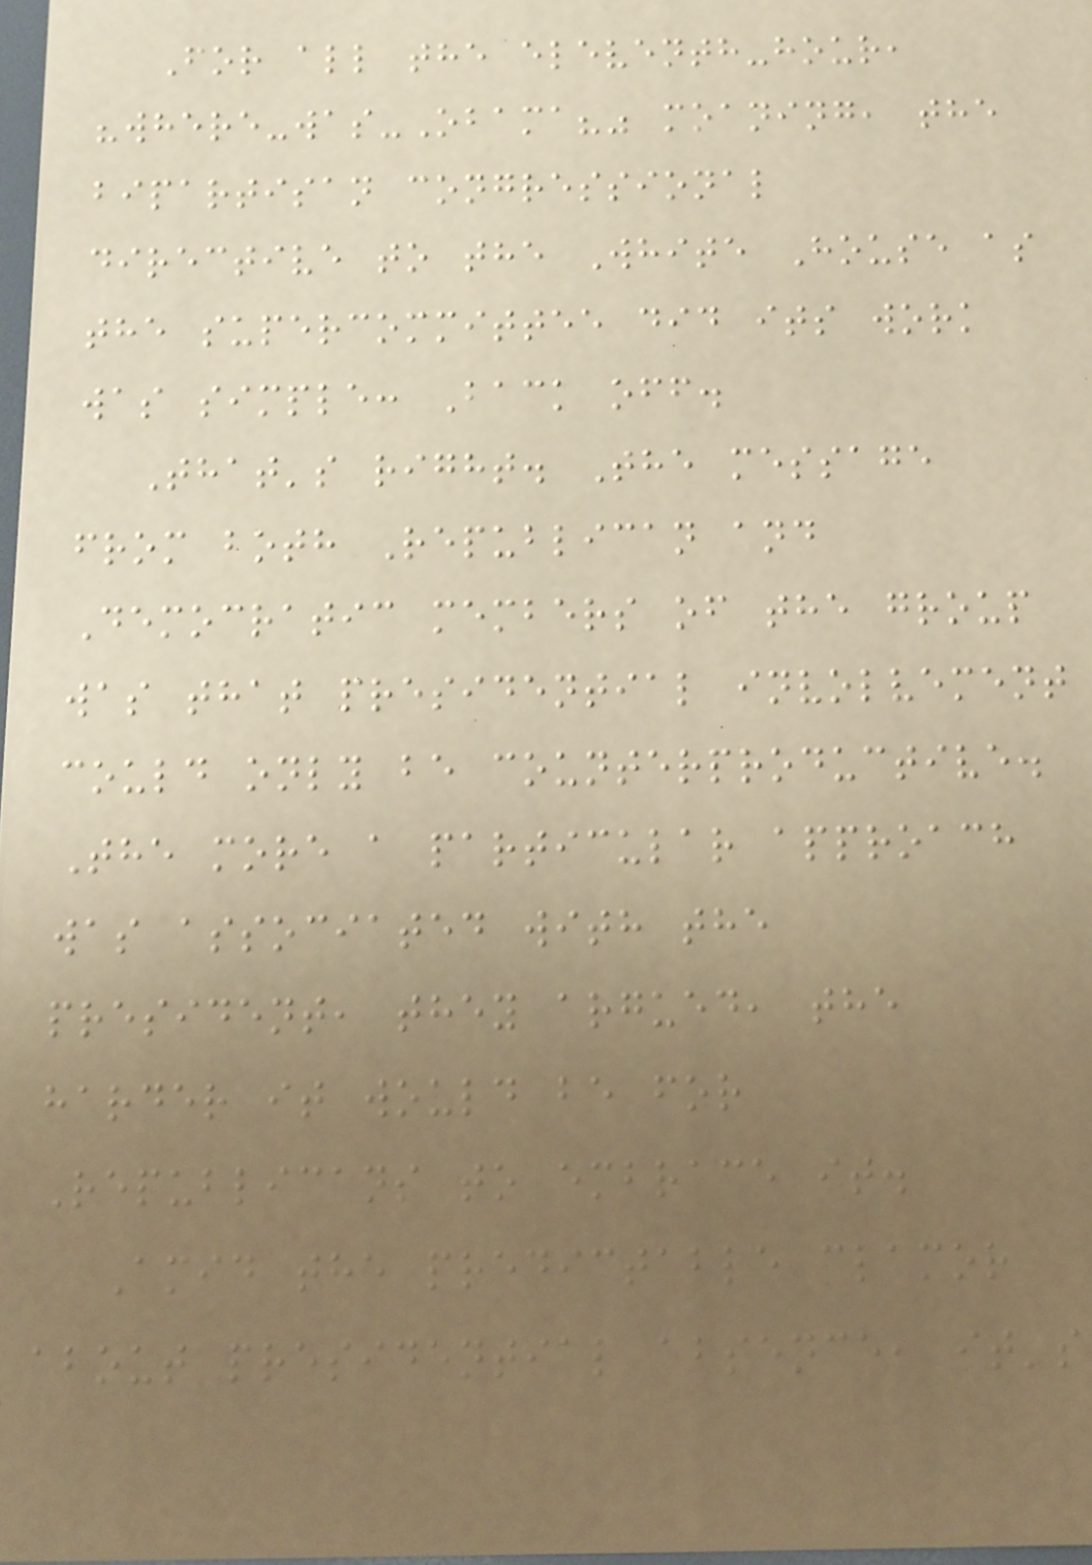For all the eleventh-hour,
"where-was-Obama?" moaning, the
bipartisan congressional
directive to the White House as
the supercommittee did its work
was simple: Back off.
That's right. The message
from both Republican and
Democratic members of the group
was that presidential involvement
could only be counterproductive.
The more a particular approach
was associated with the
president, they argued, the
harder it would be for
Republicans to embrace it.
Amid the predictable clamor
about presidential absence, it's
